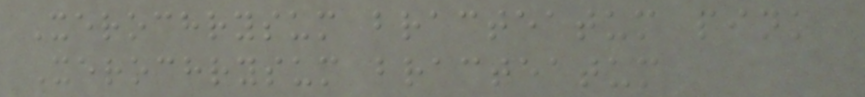Xerochrysum bracteatum pink
Xerochrysum bracteatum
